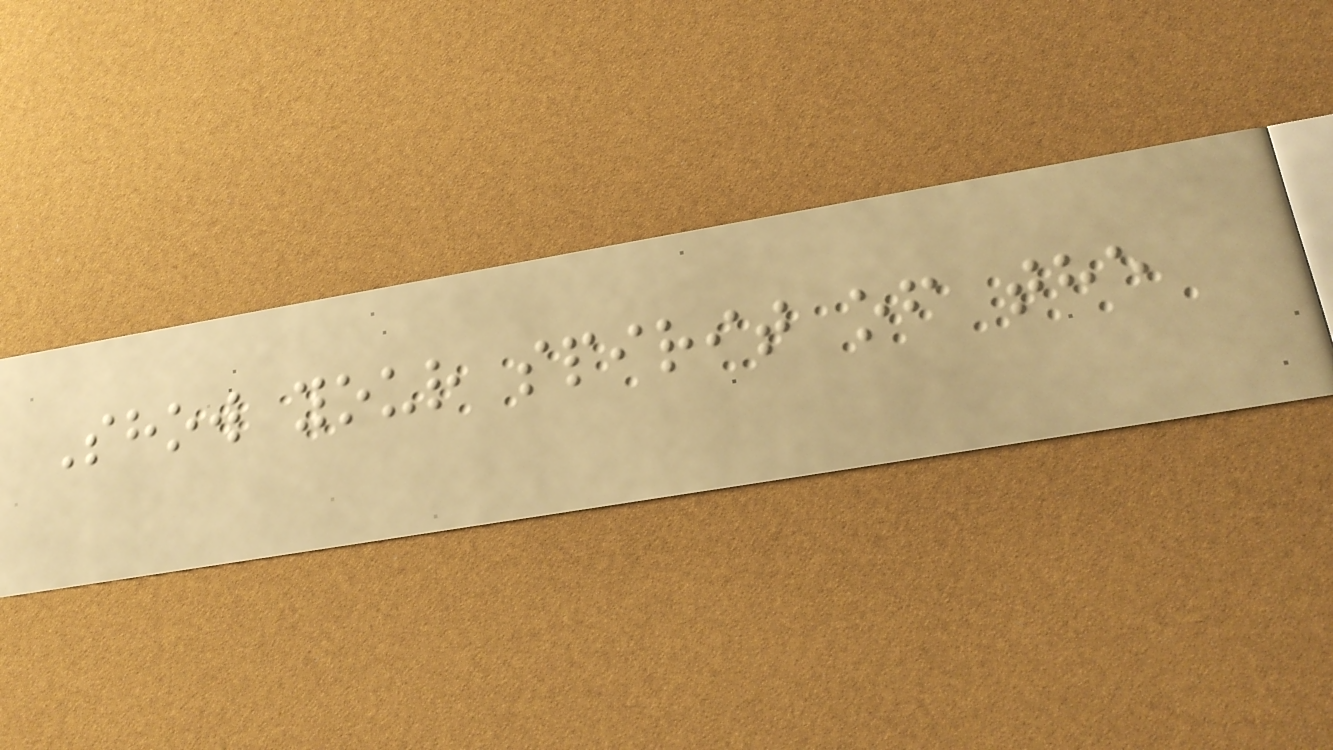Show your spirit of the
